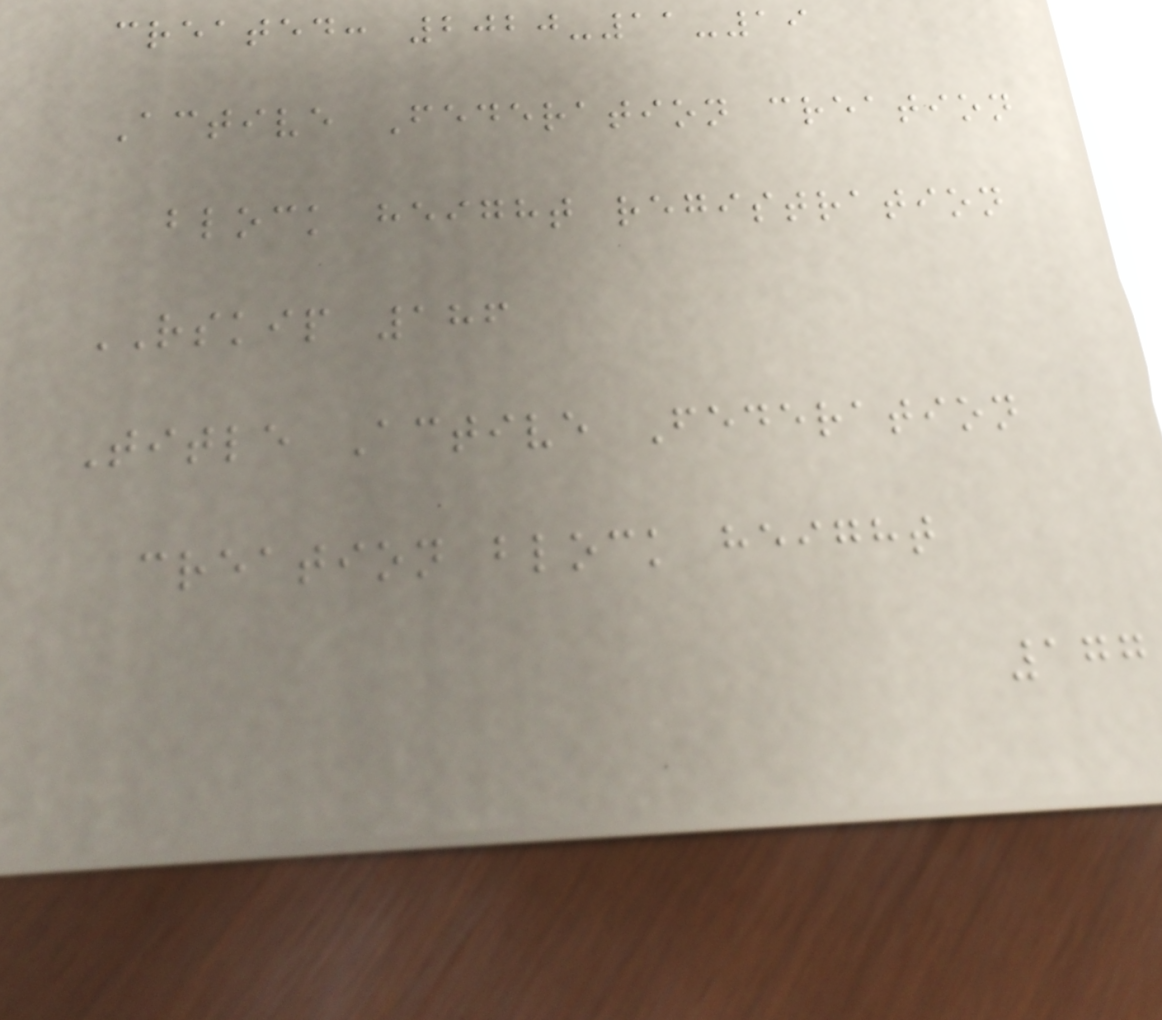created: 2020-11-19
Active Federation creation
block height registration
RSKIP 186
Title Active Federation
creation block height
177
